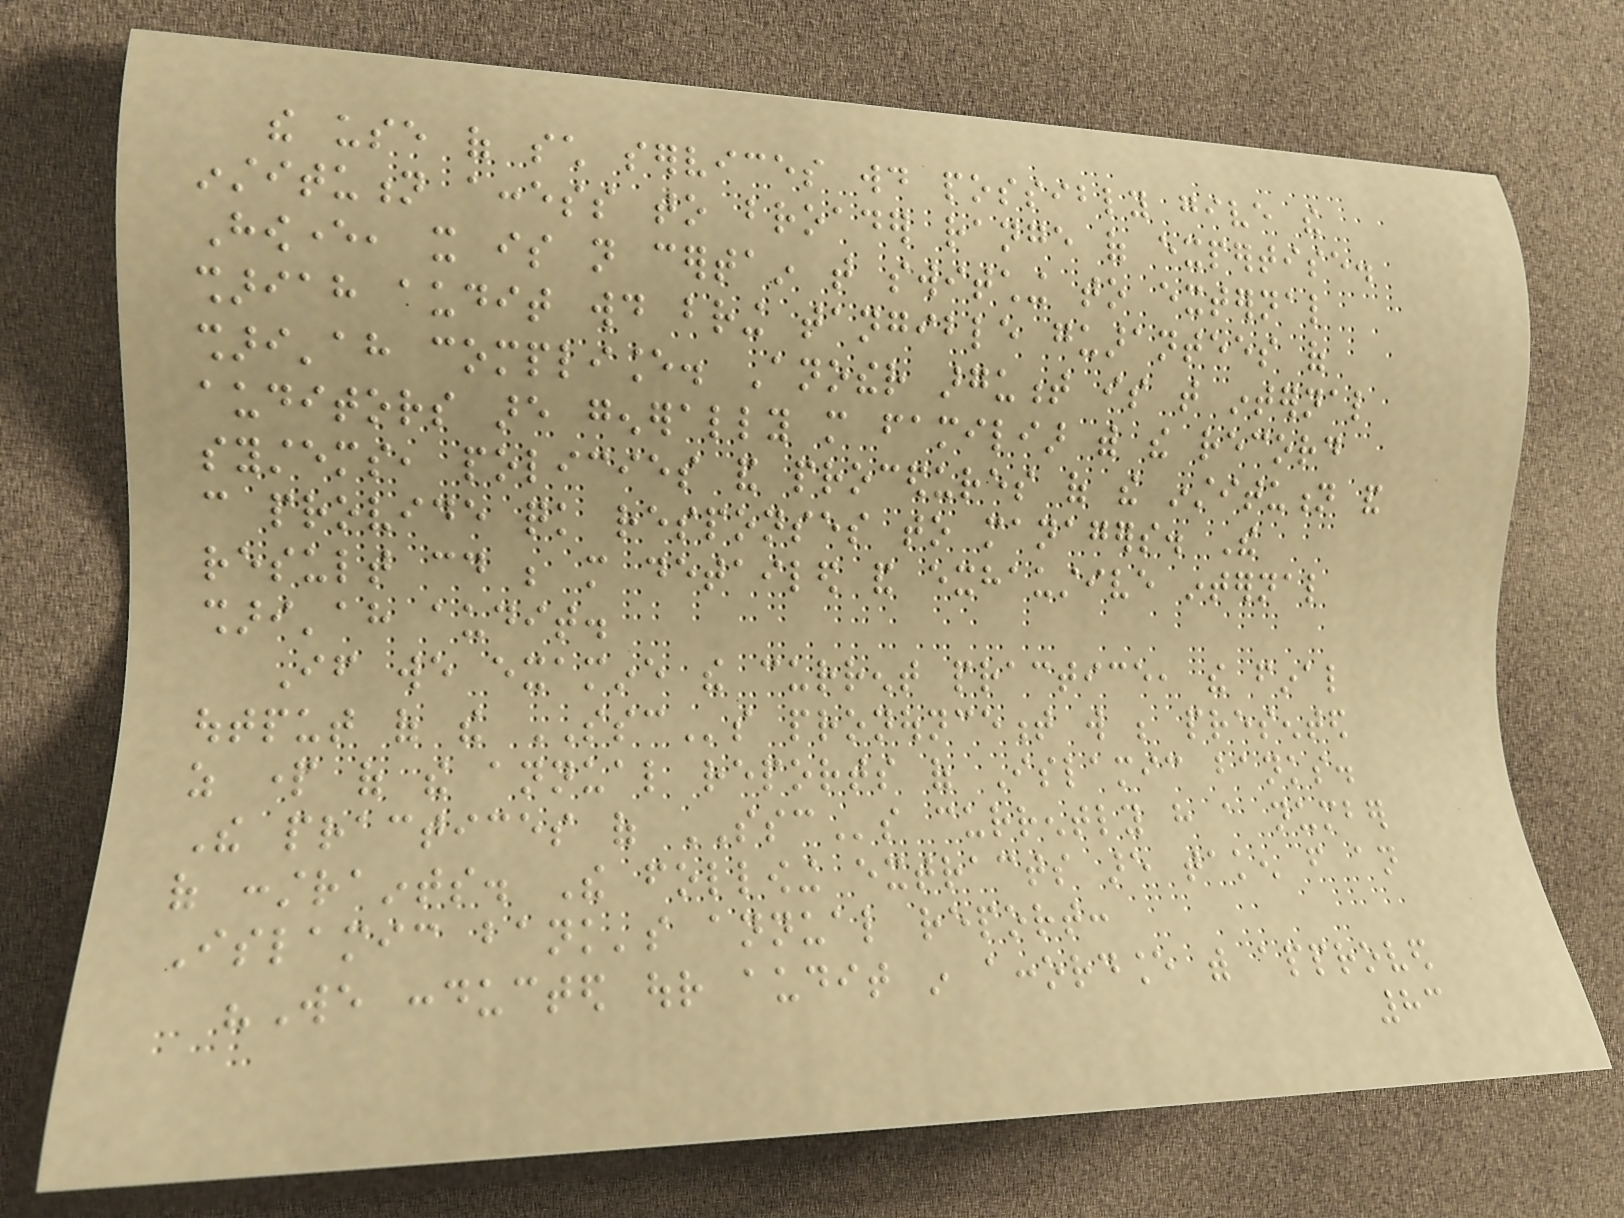the use of such services would possibly give the
institution access to broader range of expertise.
However, it is not certain that switching to external
shariah audit would bring tangible guarantees of
shari'ah compliance. Another argument is that internal
auditors are generally more familiar with the record
systems, policies and procedures of the institution and
can provide quick responses to managers. The
result could be more detailed and exhaustive internal
shari'ah audit.
If we examine the current practice, the final
output of the SSCs pronouncement will be presented
as part of the annual reports of Islamic banks.
The practices of SSCs currently have a number
of constraints. The following extracts are taken from an
Islamic bank's annual report:
"We conducted our audit in accordance with approved
83
